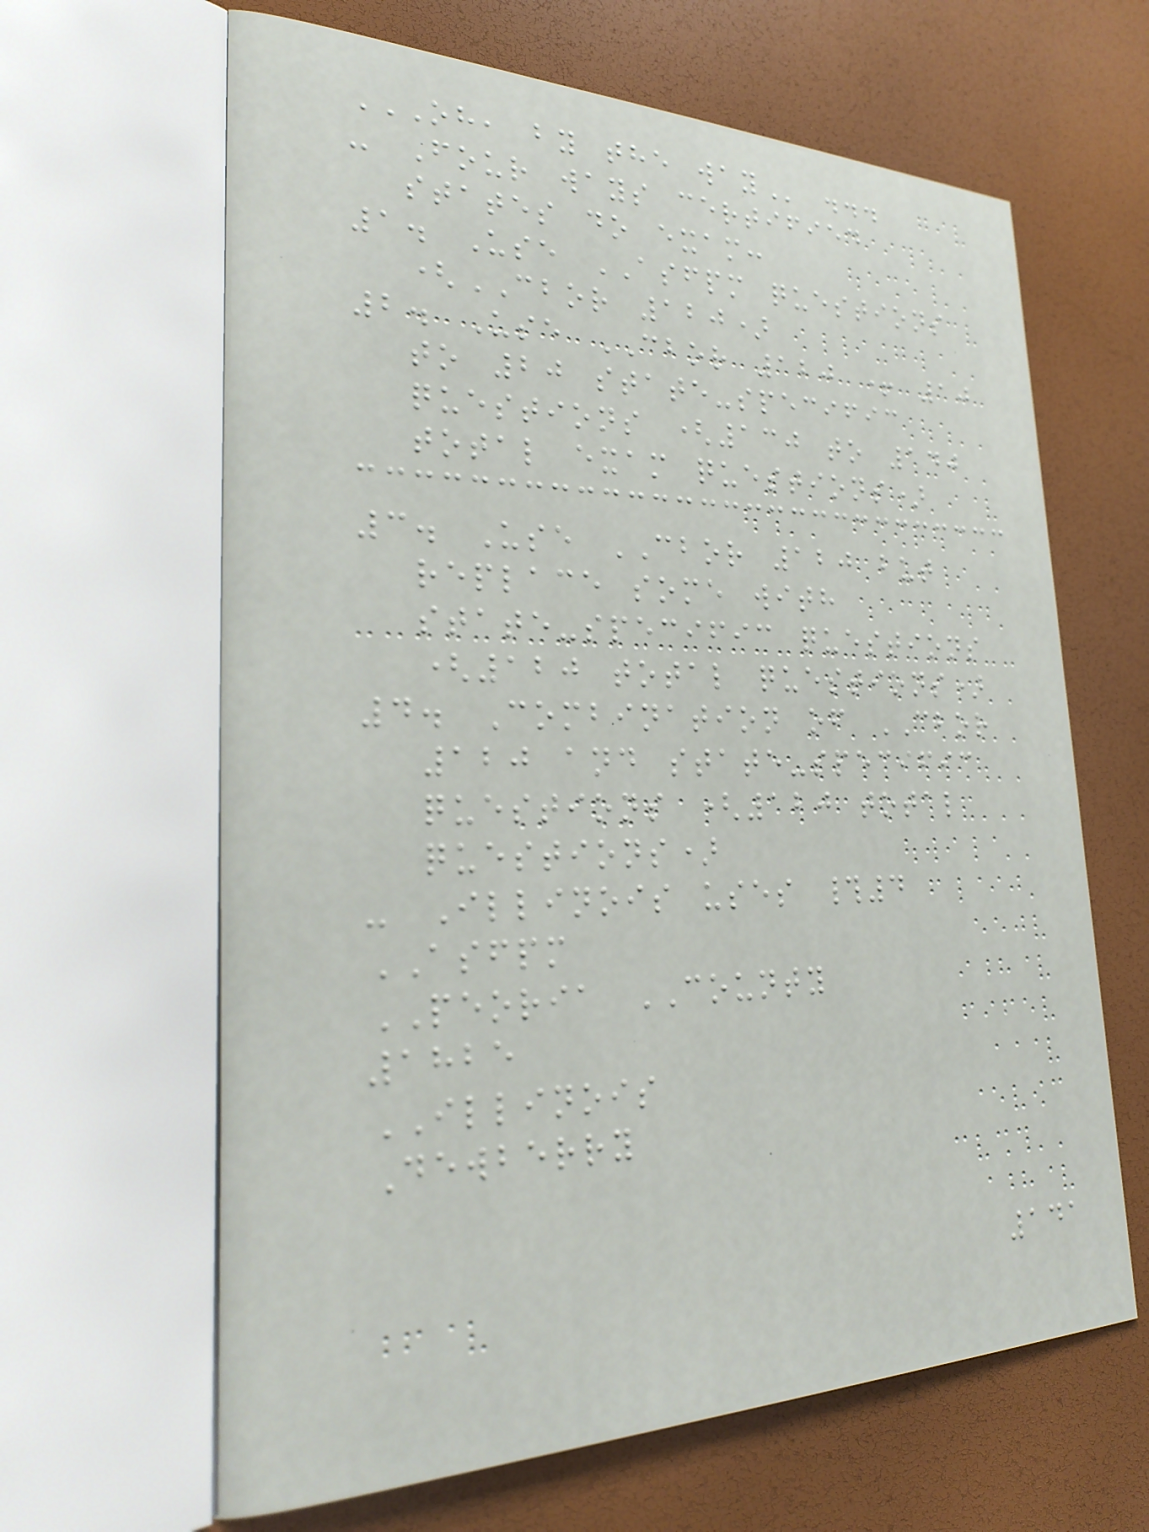OH, BY THE WAY ...
- Four ways certified
states do exam:
1. Use ASFPM questions
(CBOR 120)
2. Use CBOR 120 + 10
to 20 state-specific
questions (130 to 140
total exam questions)
3. Use CBOR 120 but
replace some with
state-specific questions
(120 total questions)
4. Combination of CBOR
120 and state-specific
questions (120 total
questions)
- Illinois uses #4
ASFPM
PEORIA COUNTY
1825
ILLINOIS
Dewberry
141
